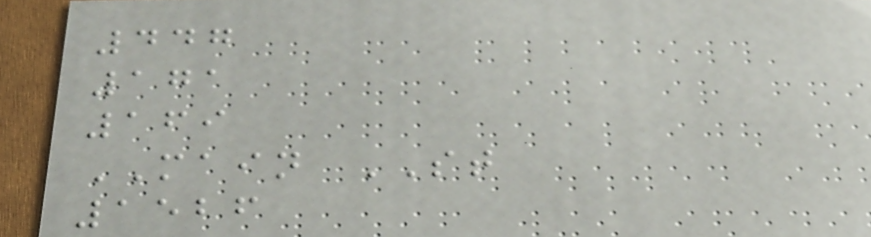447
171
169
MAIN ST
1526
